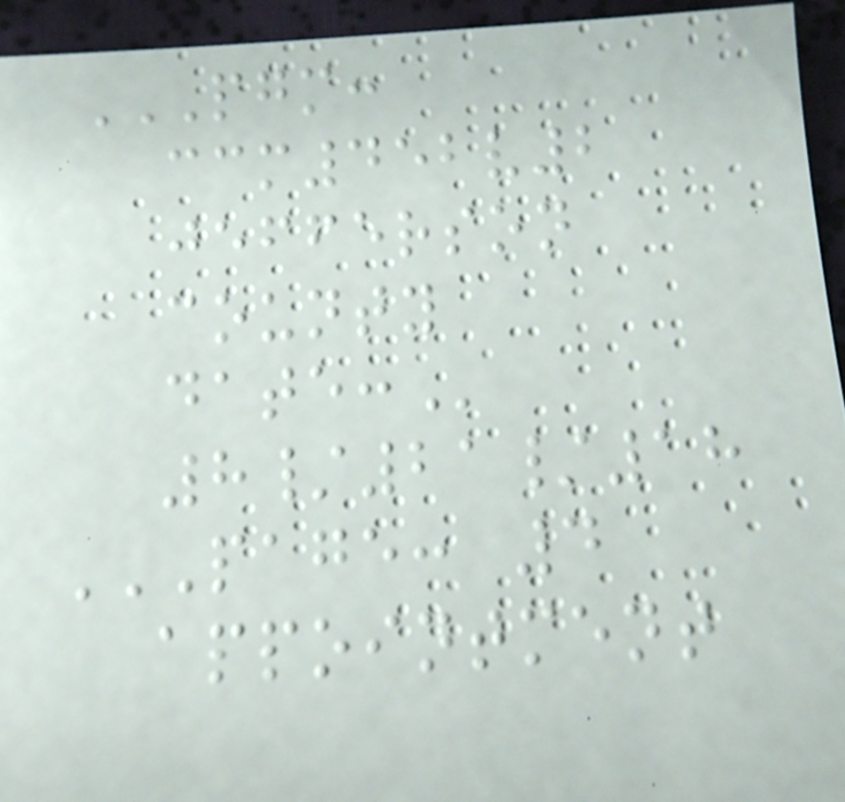PGM:
CCM452V2
JEFFERSON
COUNTY
DATE:
8/21/18
PAGE: 4
APPOINTMENT
